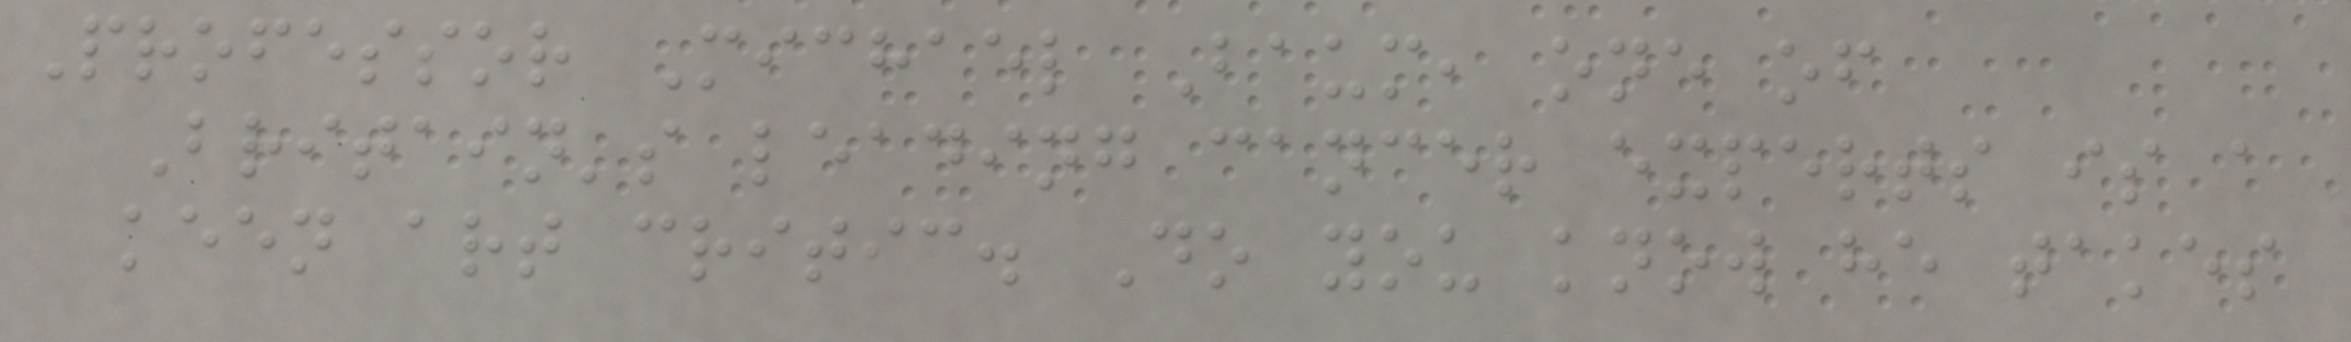Professor Michael Baum, one of
Britain's leading cancer experts is a
keen art critic. Do you know he takes
